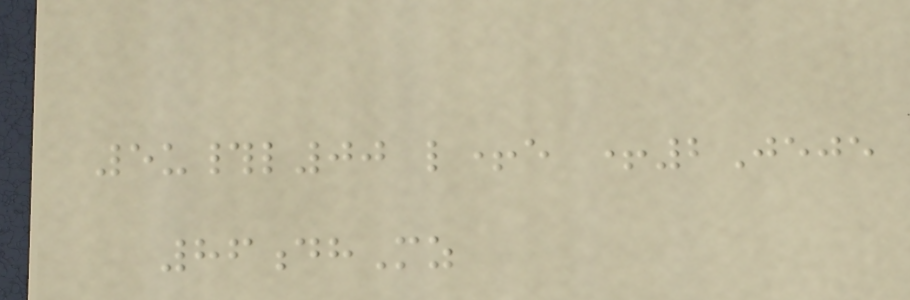5u#l00 l+e +2Jeje
86dhMz
